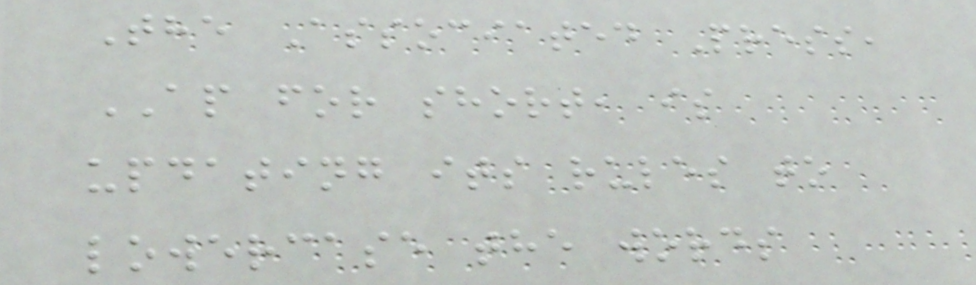The Associated Press,
AP for short, is
updating its rules to
lowercase the words
